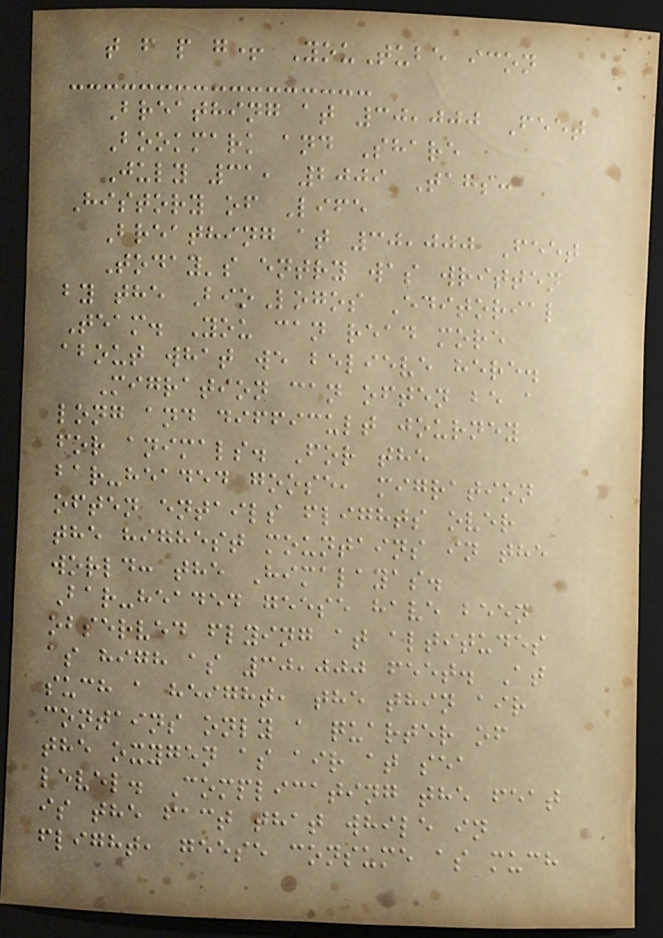t f p g+ YouTube icon
Breathing at 30,000 Feet
Bookmark and Share
July 31, 2009 Tags:
History of Life
Breathing at 30,000 Feet
Today's entry was written
by the BioLogos Editorial
Team. You can read more
about what we believe here.
Migration can often be a
long and difficult journey
for animals. For the
bar-headed goose, migration
often entails flights over
the highest mountains in the
world: the Himalayas.
Bar-headed geese have been
observed flying at altitudes
as high as 30,000 feet. At
such a height, the thin air
contains only a quarter of
the oxygen as air at sea
level. Complicating the feat
is the fact that while in
flight, geese consume as much
